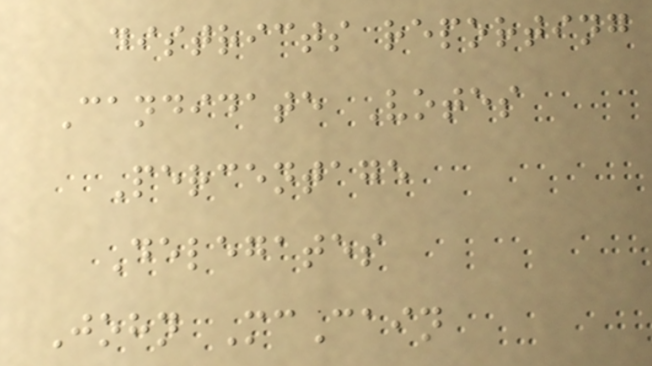districts reporting
Candidate Votes
Percentage
Delegates
John McCain
